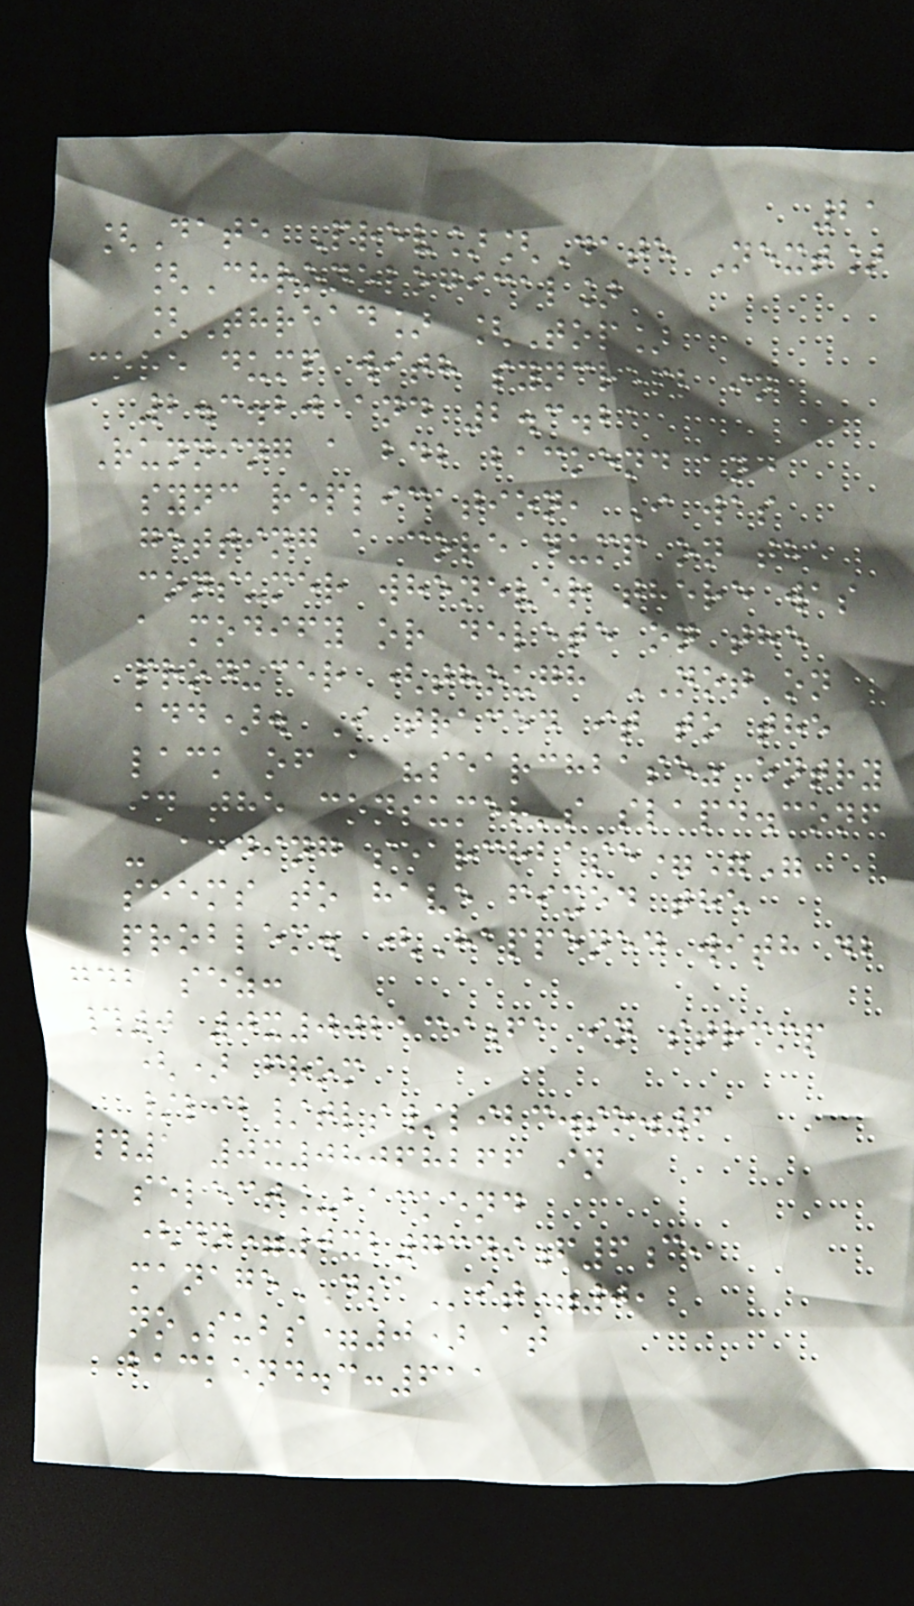21
[Date Prev][Date Next]
[Chronological]
[Thread] [Top]
core dump with syncrepl in
2.3.20 and 2.3.21
Running a bdb backend and
sync replication, I was
getting a core dump on the
consumer whenever there was
a modify or delete on the
producer (though NOT on
add). I traced it to the
lack of a "searchbase" entry
in the consumer's slapd.conf
- adding searchbase=""
seems to have fixed the
problem. (Happened with db
gdb sez:
#0 0x002139fa in strcmp
() from
/lib/tls/libc.so.6
#1 0x08068266 in
select_backend
(dn=0xb7349f6c,
manageDSAit=0,
noSubs=0) at
backend.c:611
